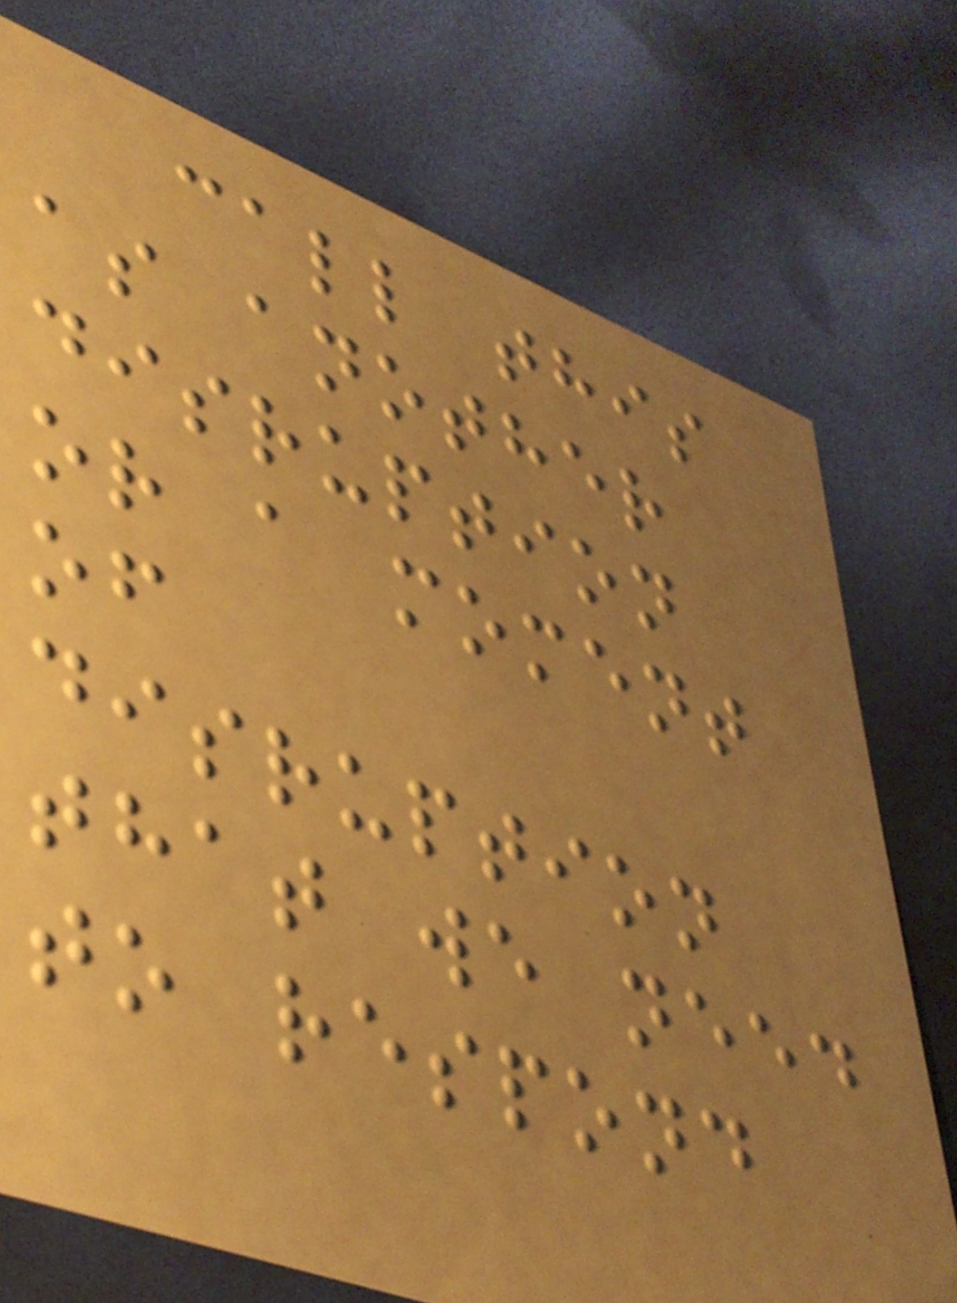call this
as another
disruption
or a moment
of
disruption
that we need
to respond
